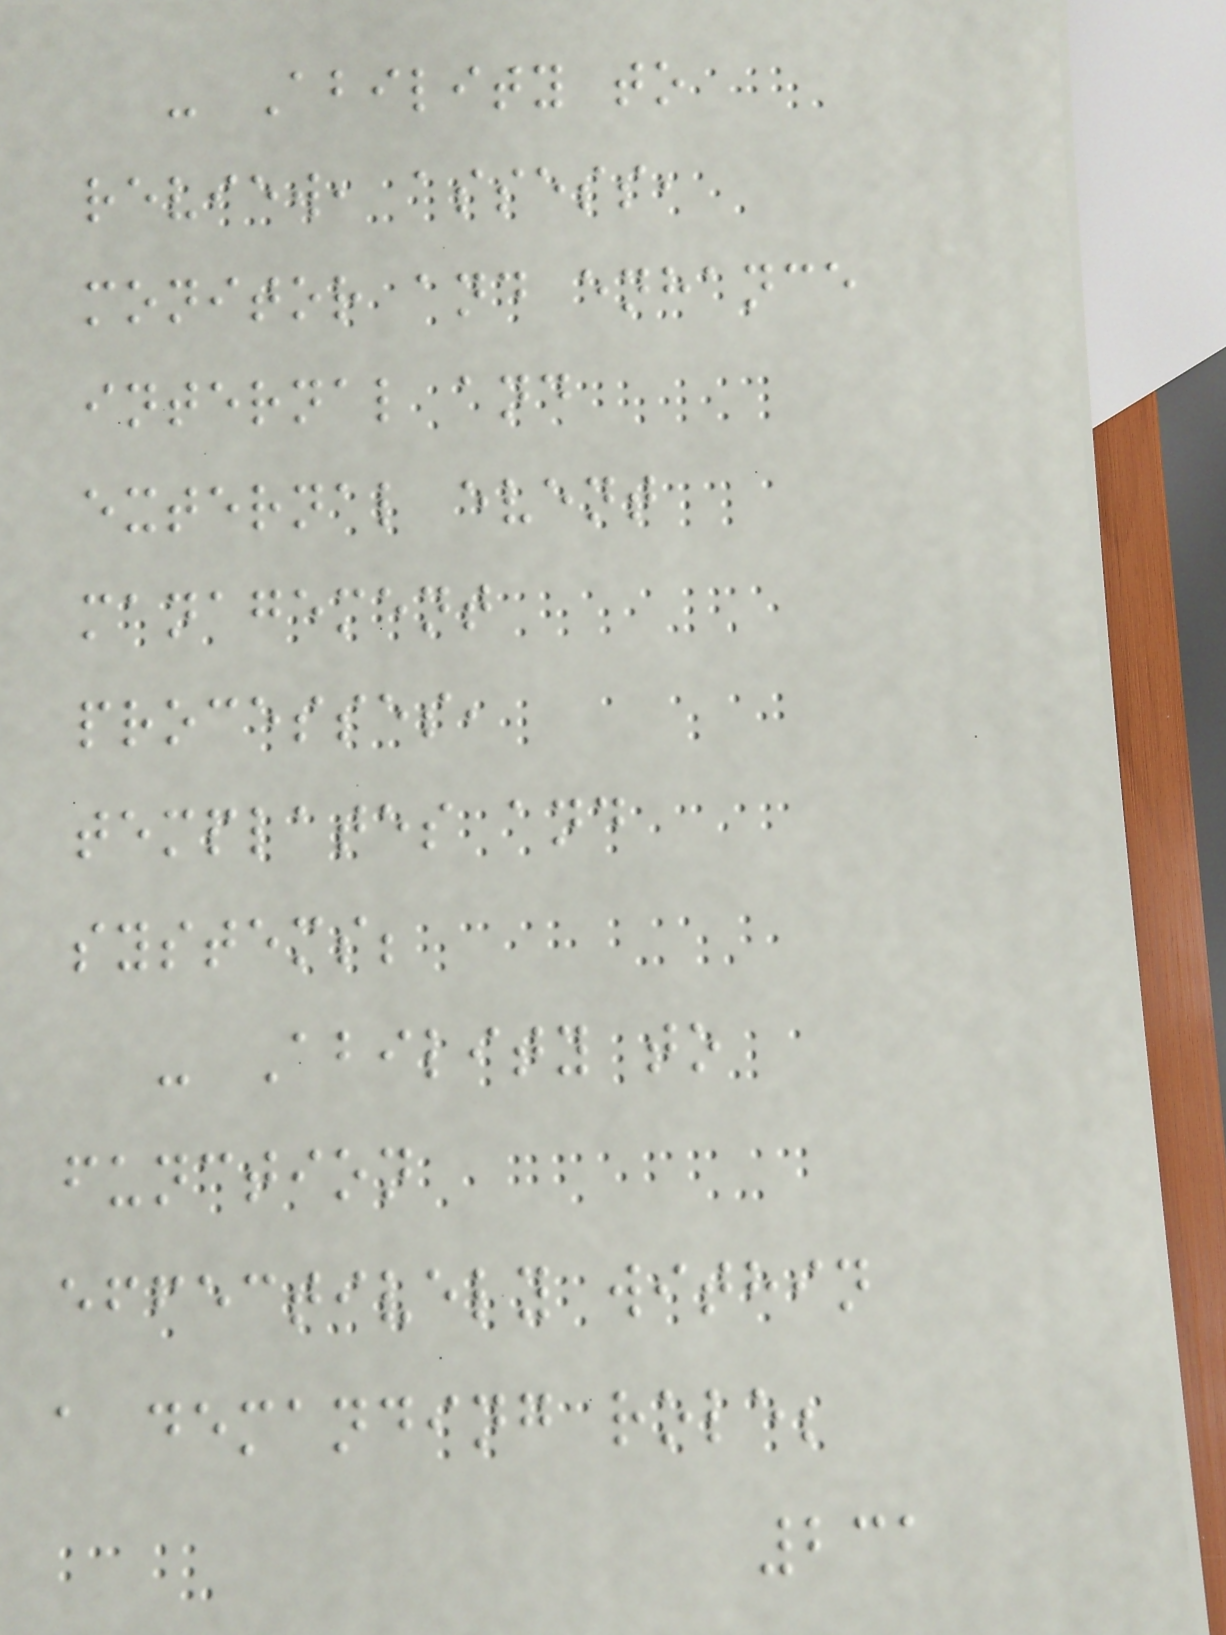- Ability to
review, assess,
monitor and enhance
internal and
external event
management
processes,
templates and
systems;
- Ability to
function
effectively within
a demanding role;
231
